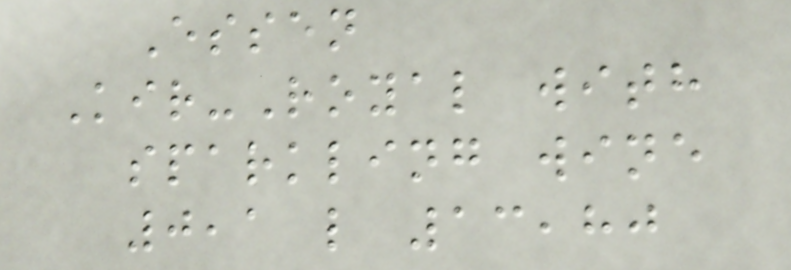Essen
Kir-Royal with
sparkling wine
0,1 l 13,80
